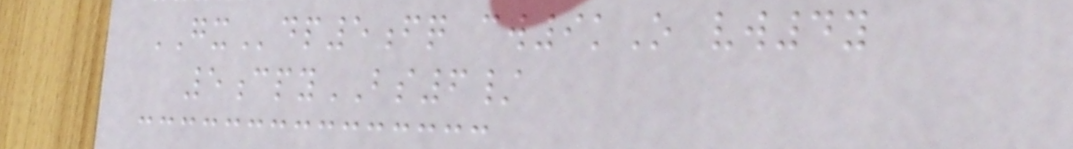GXdp5fq cw9kO vw4y
5cpyBS6/
